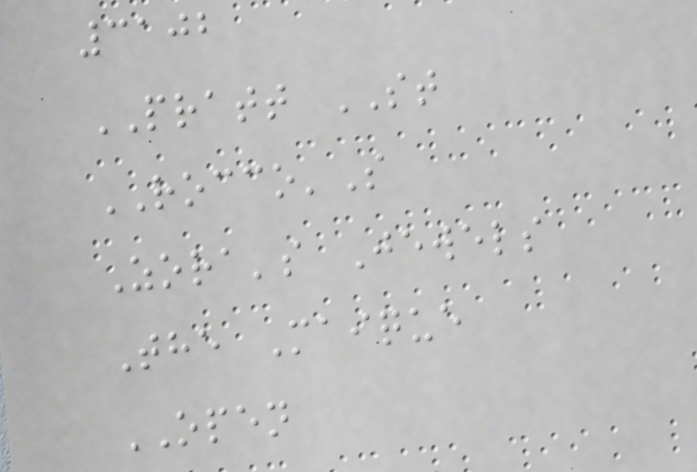3102
PRATT ST
ROCCO'S
Zora's Jewels
The Maique
OPEN
